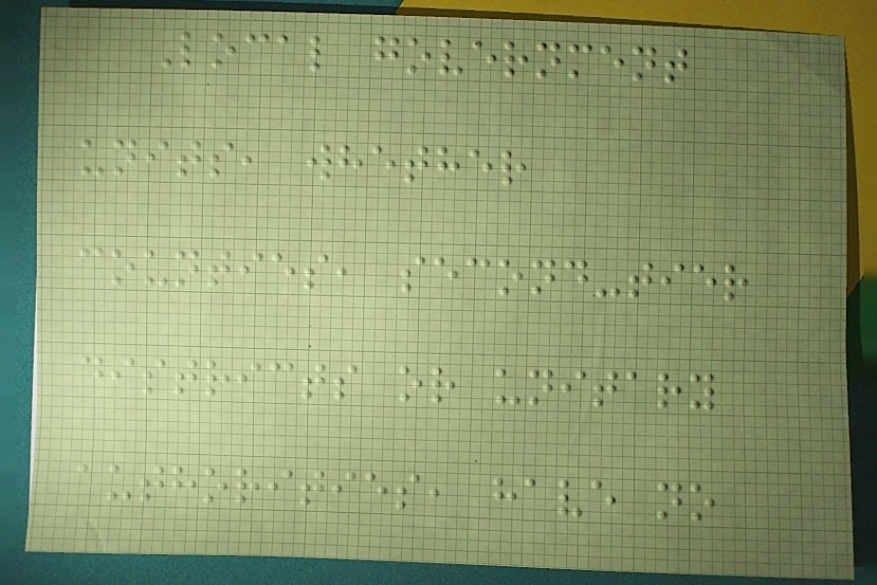Local government
units, whether
counties, second-tier
districts or unitary
authorities, have no
